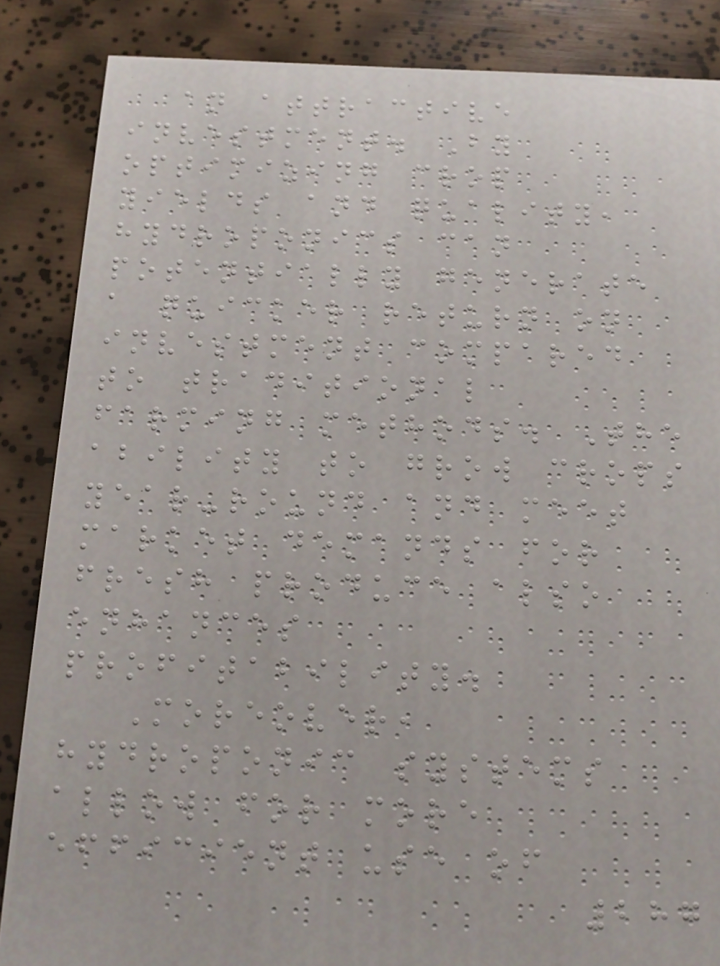an attractive
investment. By
optimizing crop
yields and quality,
hydroponics can
potentially generate
a quicker return on
investment compared
to traditional
farming methods. The
ability to grow crops
year-round and meet
market demands for
fresh produce also
enhances
profitability.
Moreover,
hydroponic systems
allow for more
efficient use of
287
